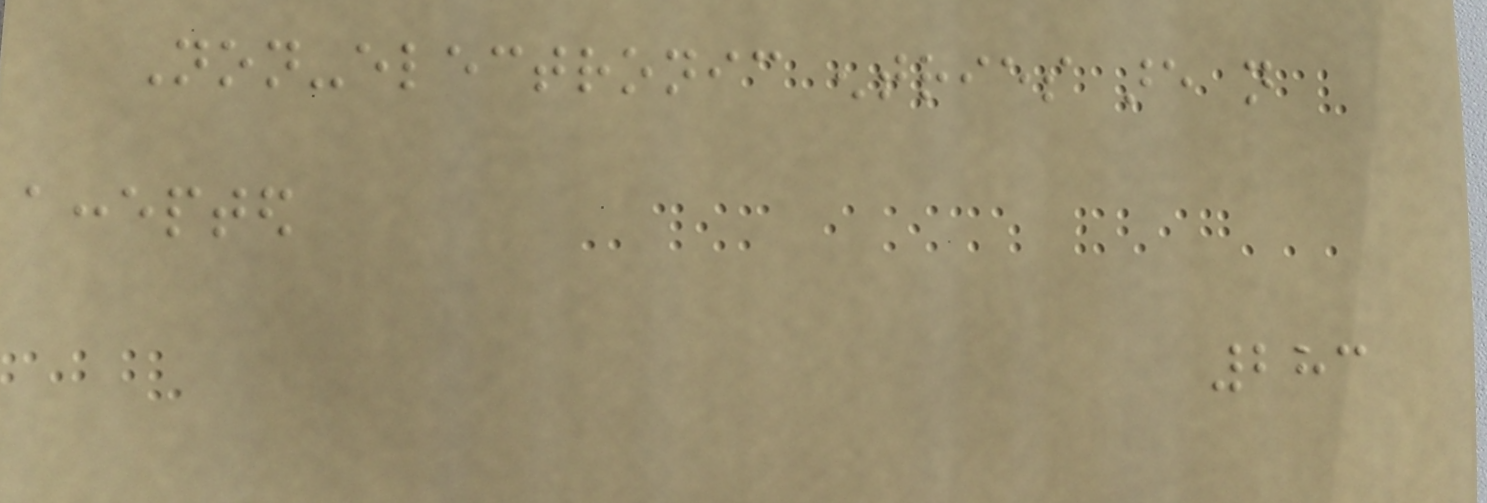Non-electronic entries are not
accepted
283
